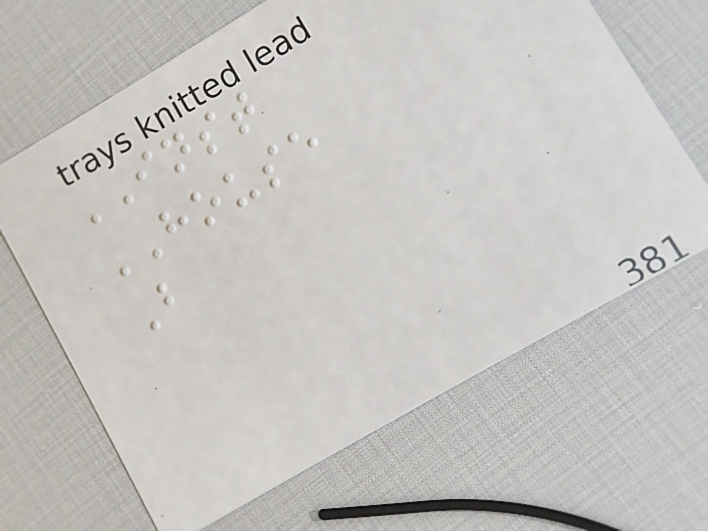INST
HOUSE
B
